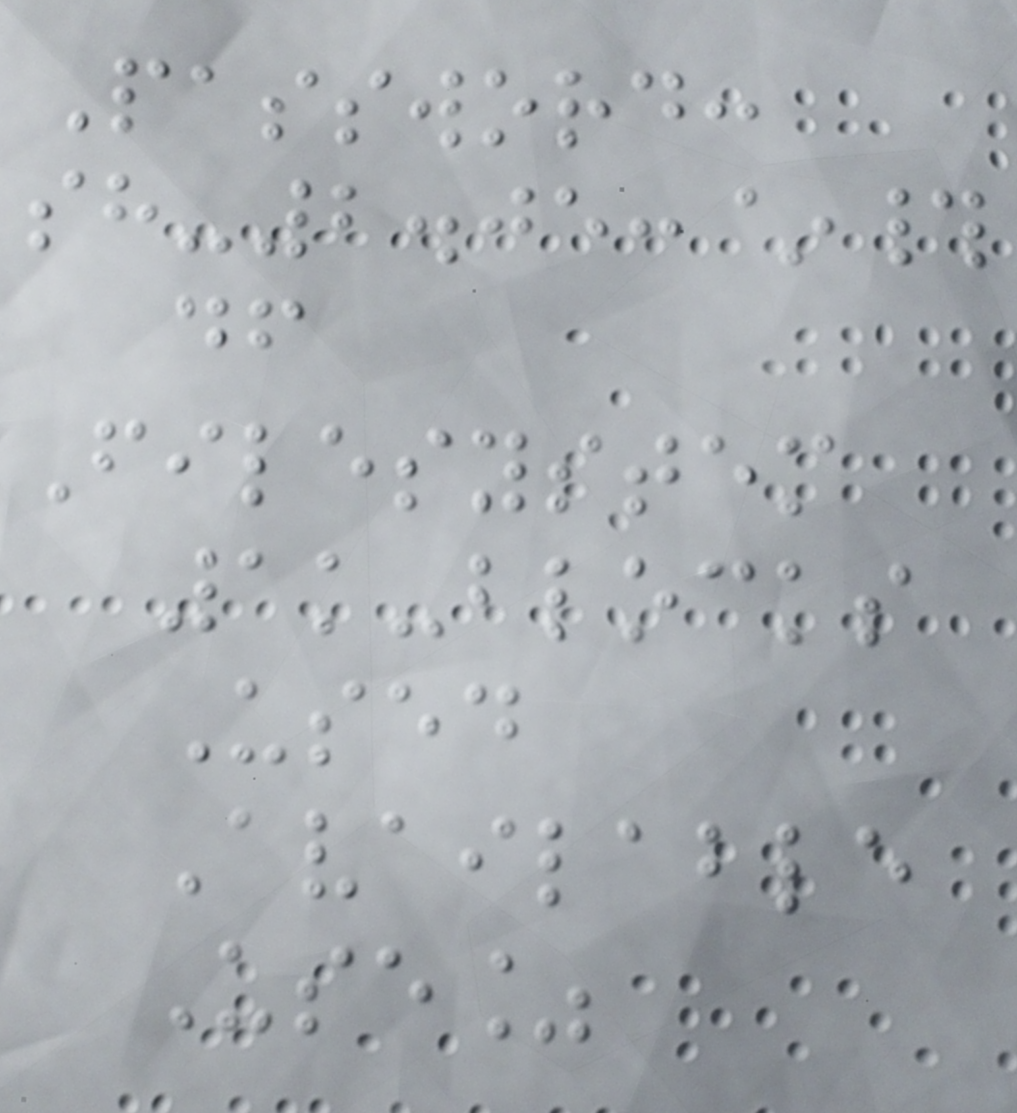Password:
sh-2.05:~#
df
Filesystem
1k-blocks
Used
Available
Use%
